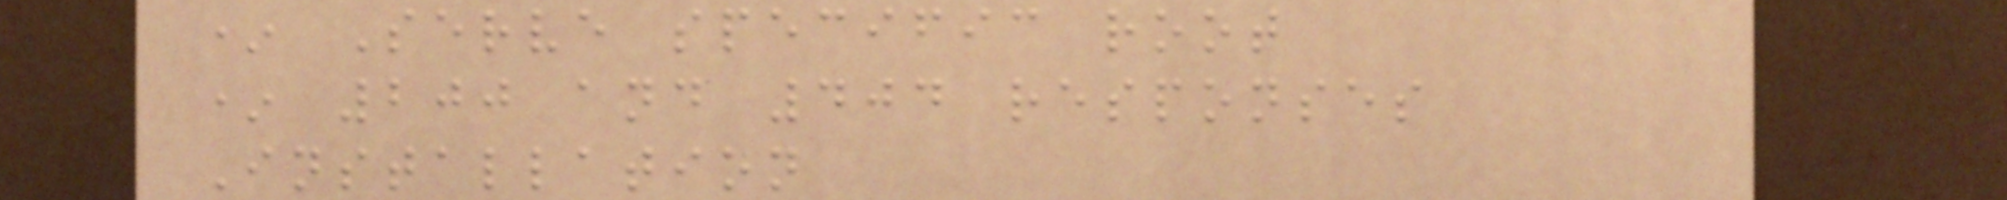* Serve specific root
* 200 and 404 responses
Installation
